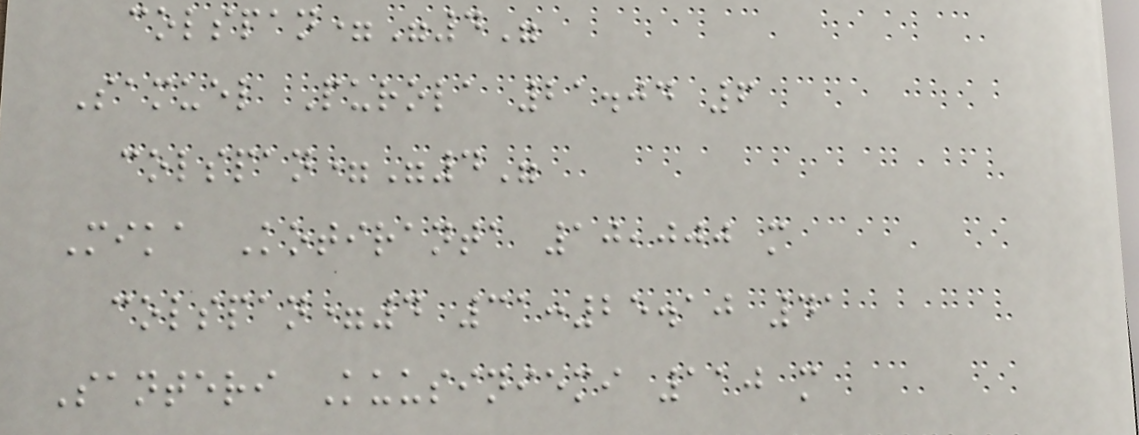colspan="4"
Samuel Purola 21.04 6
colspan="4"
Mika Kotiranta 10,000 m
colspan=4 31:25.10 41
Santeri Kuusiniemi 110 m
